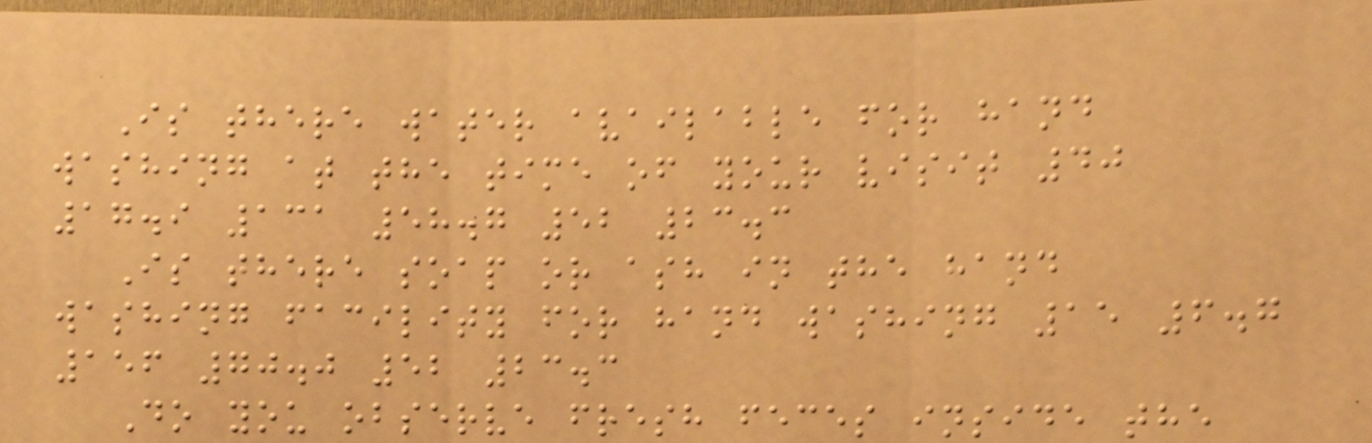Is there water available for hand
washing at the time of your visit 40
17.9 131 58.7 52 23.3
Is there soap or ash in the hand
washing facility for hand washing 15 6.7
156 70.0 52 23.3
Do you observe fresh feces inside the
